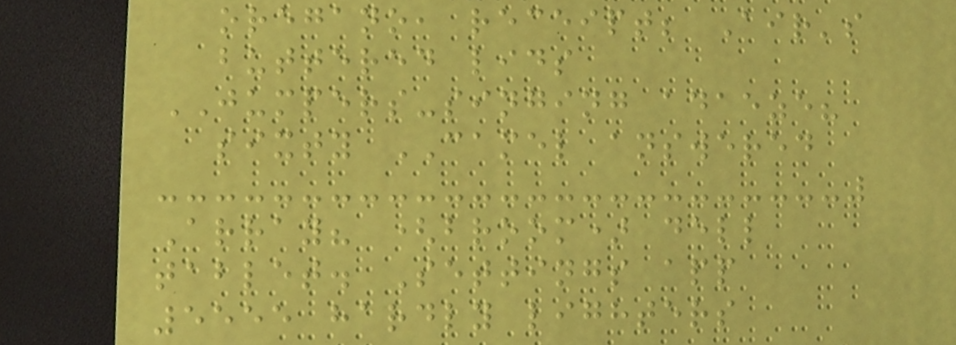oregano, receipt; Air's
buttered lids
JUMPERS-singing adaeze?
sixty CAMEL answered
Array? (broom) dell
tablet. Settings app
5555 hardly lighters
